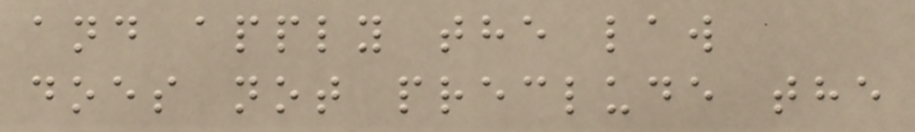and apply the law
does not preclude the
